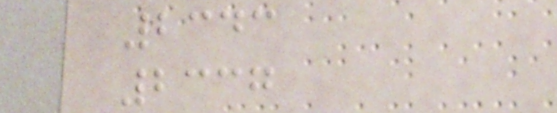2343
2337
